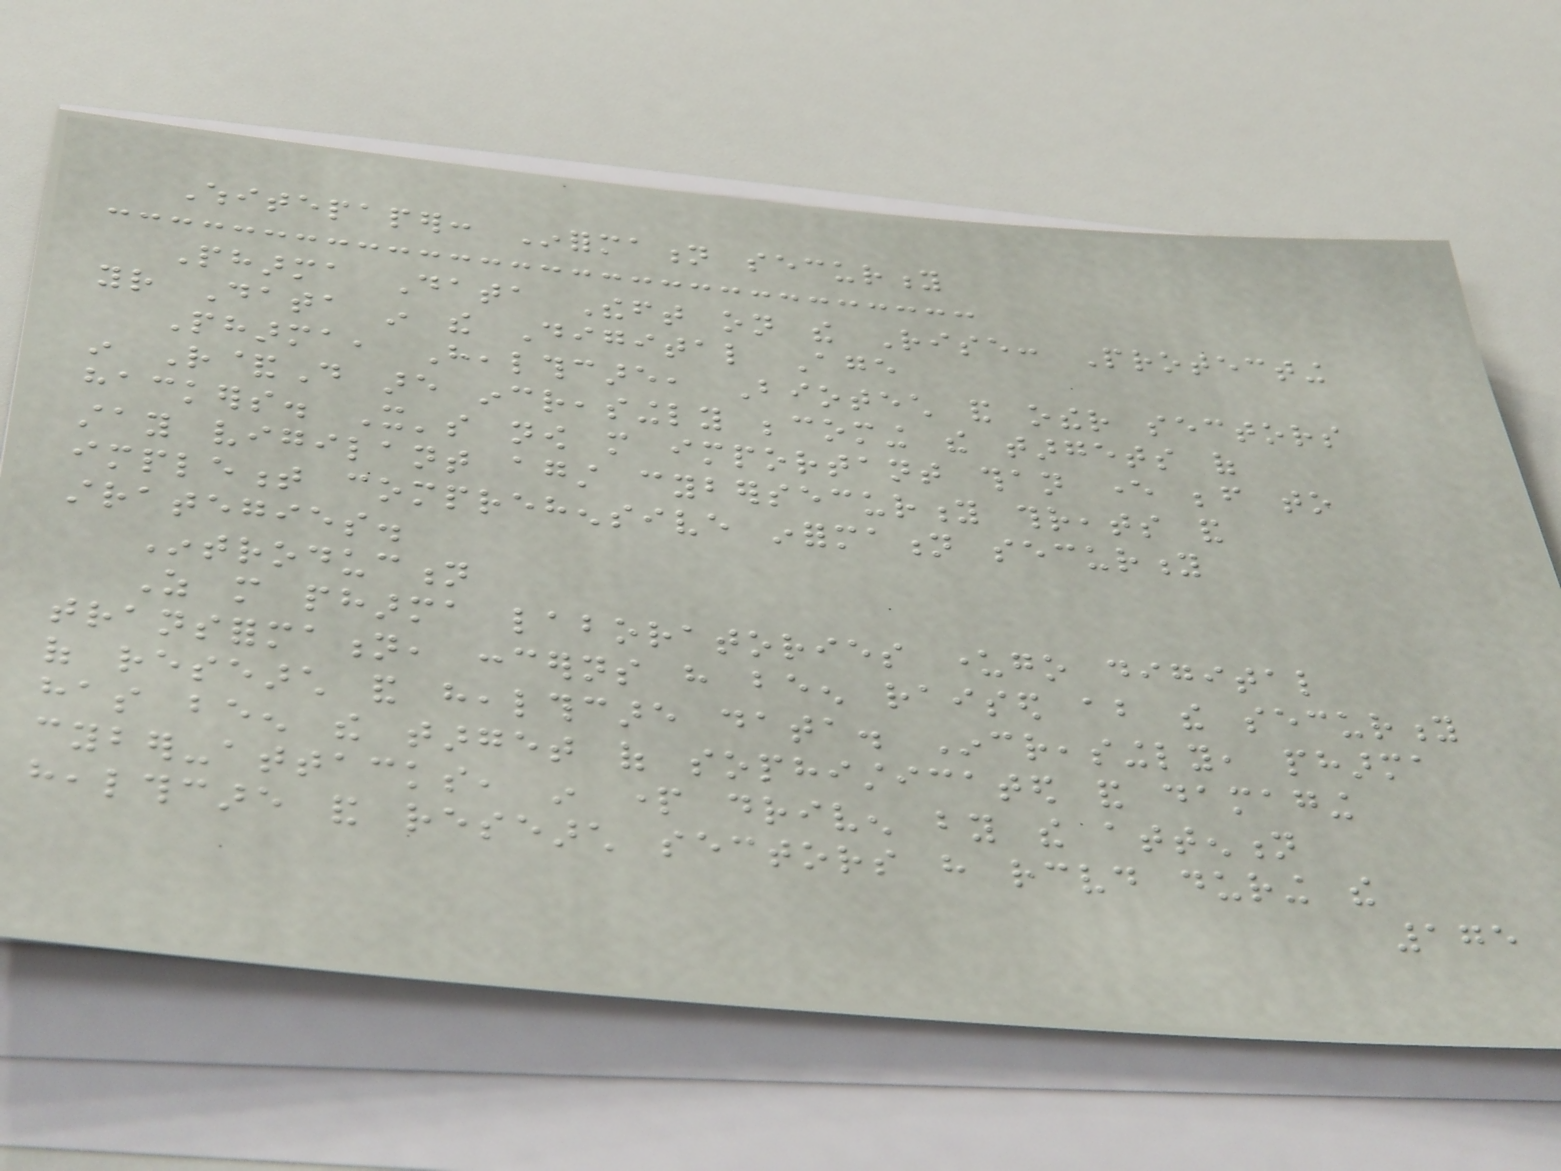Whitepaper: Information security
Pharma Data Theft on the Rise: Protecting
your Data in the Digital Age
Pharma, Healthcare, Biotech and other sectors
in R&D are increasingly becoming the targets of
hackers. It's now more important than ever before to
stay vigilant against cybersecurity threats and
implement comprehensive information security
strategies.
Introduction
As more pharma laboratories undergo digital
transformation, concerns have been raised about the security
of research and healthcare data. Increasingly, pharma
has been the target of sophisticated and damaging
cyber-attacks, in part driven by the attention
healthcare and research sectors have received during the
175
